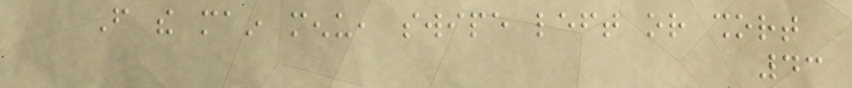From the main menu, swipe left or short
43
